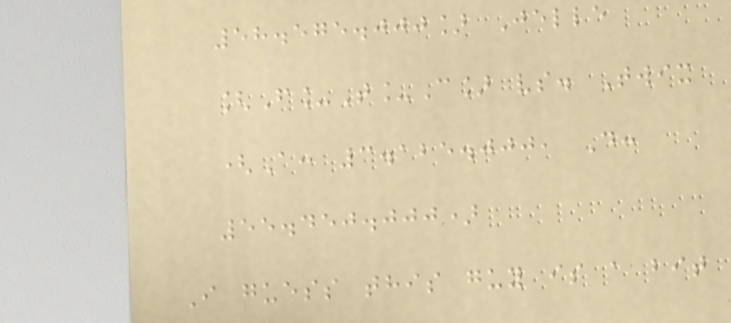58.575.000] Jelle
[F_T_C] vs. Twix
(A: 3.125.000, D:
55.450.000)
I guess this guy is a bit
